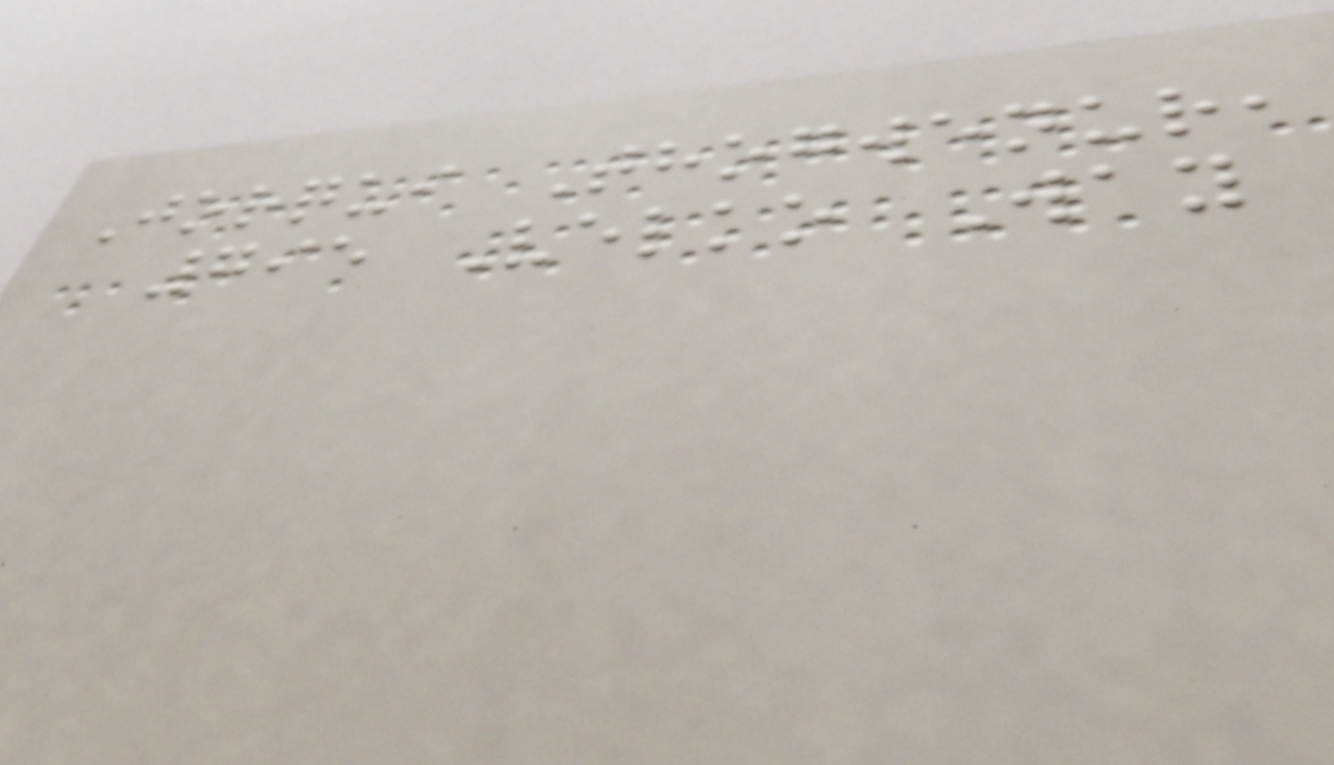Jorqui Thogwenur,
795 Velko Way
